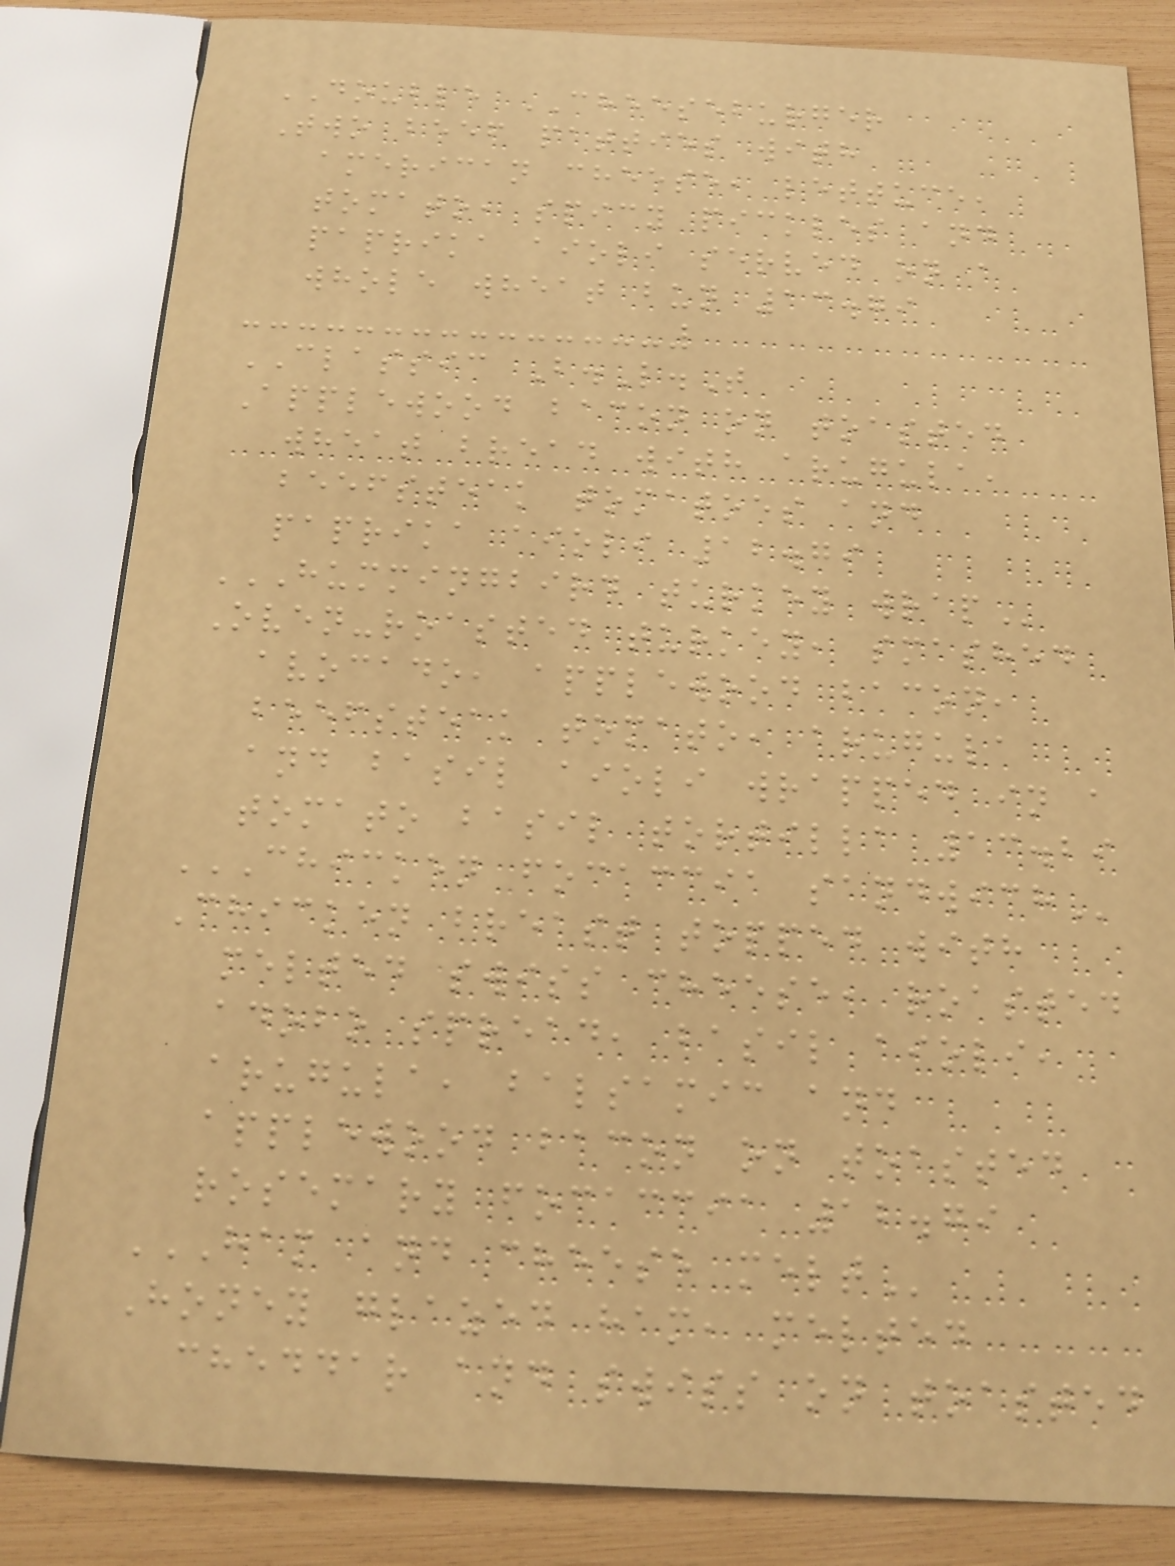DOUBLE CHEESEBURGER
Two beef patties with
american cheese, lettuce,
tomato, spicy pickles and
paprika aioli served on a
whole wheat bun 13.79
CLASSIC B.L.T
Applewood bacon on toasted
wheat bread with arugula,
beefsteak tomatoes and
paprika aioli 12.79
HUMMINGBIRD TURKEY WRAP
Oven-roasted turkey, smashed
avocado, applewood bacon,
beefsteak tomato, arugula
and basil aioli wrapped in a
tomato basil tortilla 13.29
CHICKEN FOCACCIA SANDWICH
Chicken breast topped with
melted swiss cheese, roasted
adobo spread, basil aioli,
arugula, balsamic and
applewood bacon on toasted
rosemary focaccia 12.79
HAM AND CHEESE MELT
Honey glazed ham, melted
cheddar and swiss on toasted
